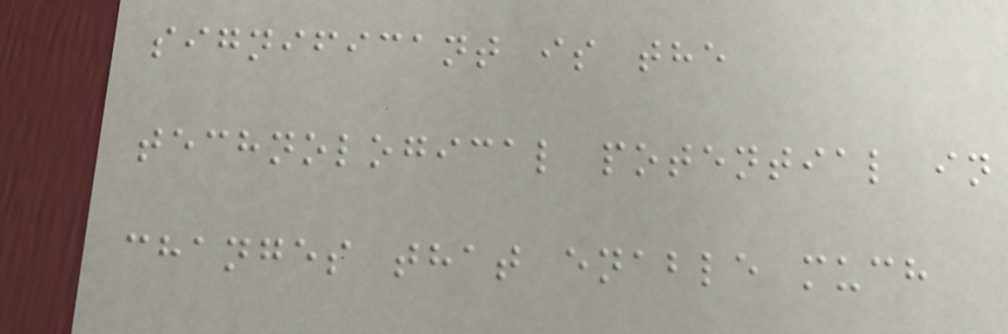significant is the
technological potential in
changes that enable much
